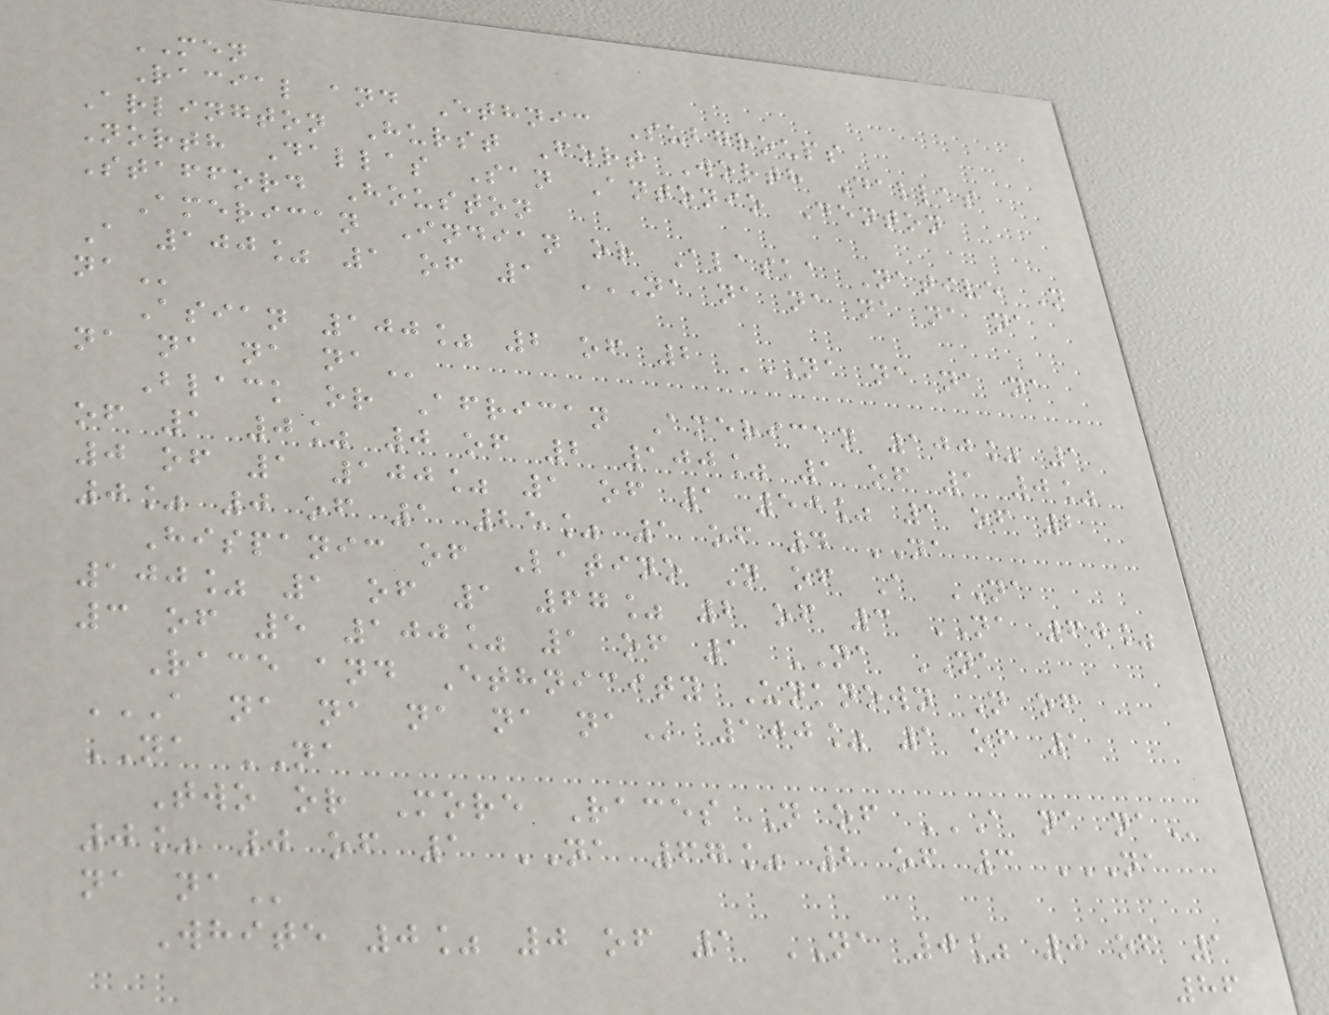MEN
Racial and Ethnic Subgroups
Arlington Hurst Fort Worth Dallas
North Dallas San Antonio Denton
Stafford Houston
American Indian or Alaska Native N
A 100% 1 of 1 NA NA NA NA NA NA
NA
Asian 100% 2 of 2 NA NA NA NA
NA NA NA NA
Black or African American 100% 1
of 1 0% 0 of 2 100% 1 of 1 0%
0 of 1 100% 1 of 1 50% 1 of 2
0% 0 of 1 25% 1 of 4 NA
Hispanic of Latino N of A NA
100% 1 of 1 67% 2 of 3 NA 60%
3 of 5 100% 1 of 1 NA NA
Race and Ethnicity Unknown N of
A NA NA NA NA NA 100% 1 of 1
NA NA
Two or More Races N of A NA NA
0% 0 of 1 NA 67% 2 of 3 NA
NA NA
White 0% 0 of 1 NA 0% 0 of 1
86
